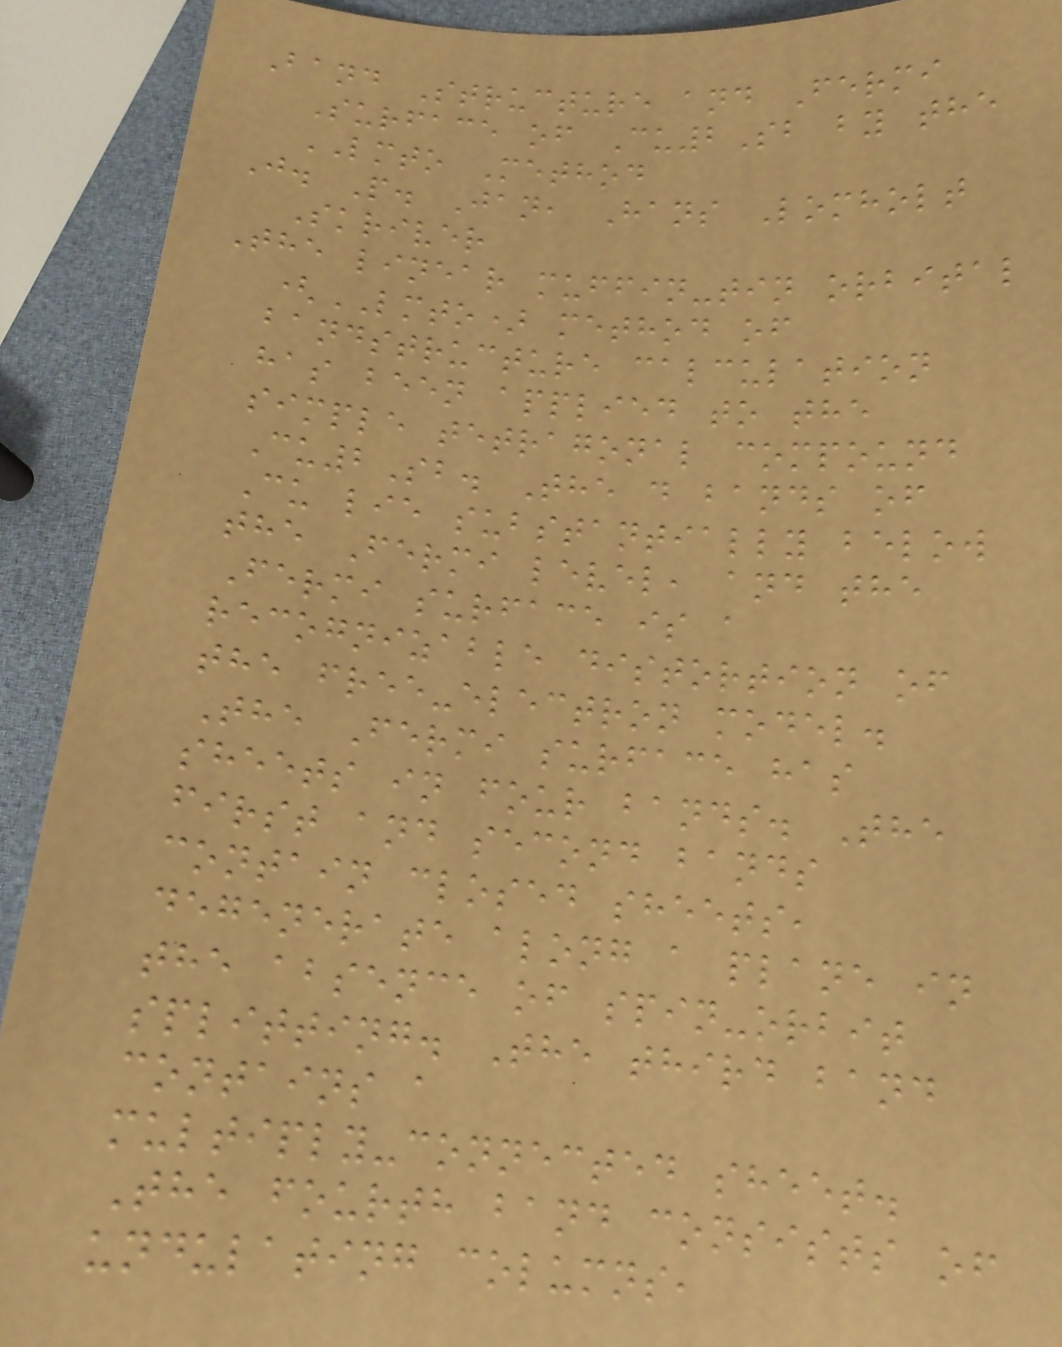Band Structure and Fermi
Surface of Cu2Sb by the
LMTO Method
J. P. Jan, Hans Lomholt
Skriver
The linear muffin-tin orbital
(LMTO) method of
bandstructure calculation
has been applied to the
simple tetragonal compound
Cu2Sb. The d bands of
Cu lie substantially below
the Fermi level, and the
Fermi surface is a
recognizable distortion of
the free-electron model.
The Fermi surface has
sheets in four bands. The
first and second bands
contain closed sheets,
degenerate along a plane in
the absence of spin-orbit
splitting. The third band
contains a
multiply-connected sheet.
The fourth band consists of
undulating columns,
